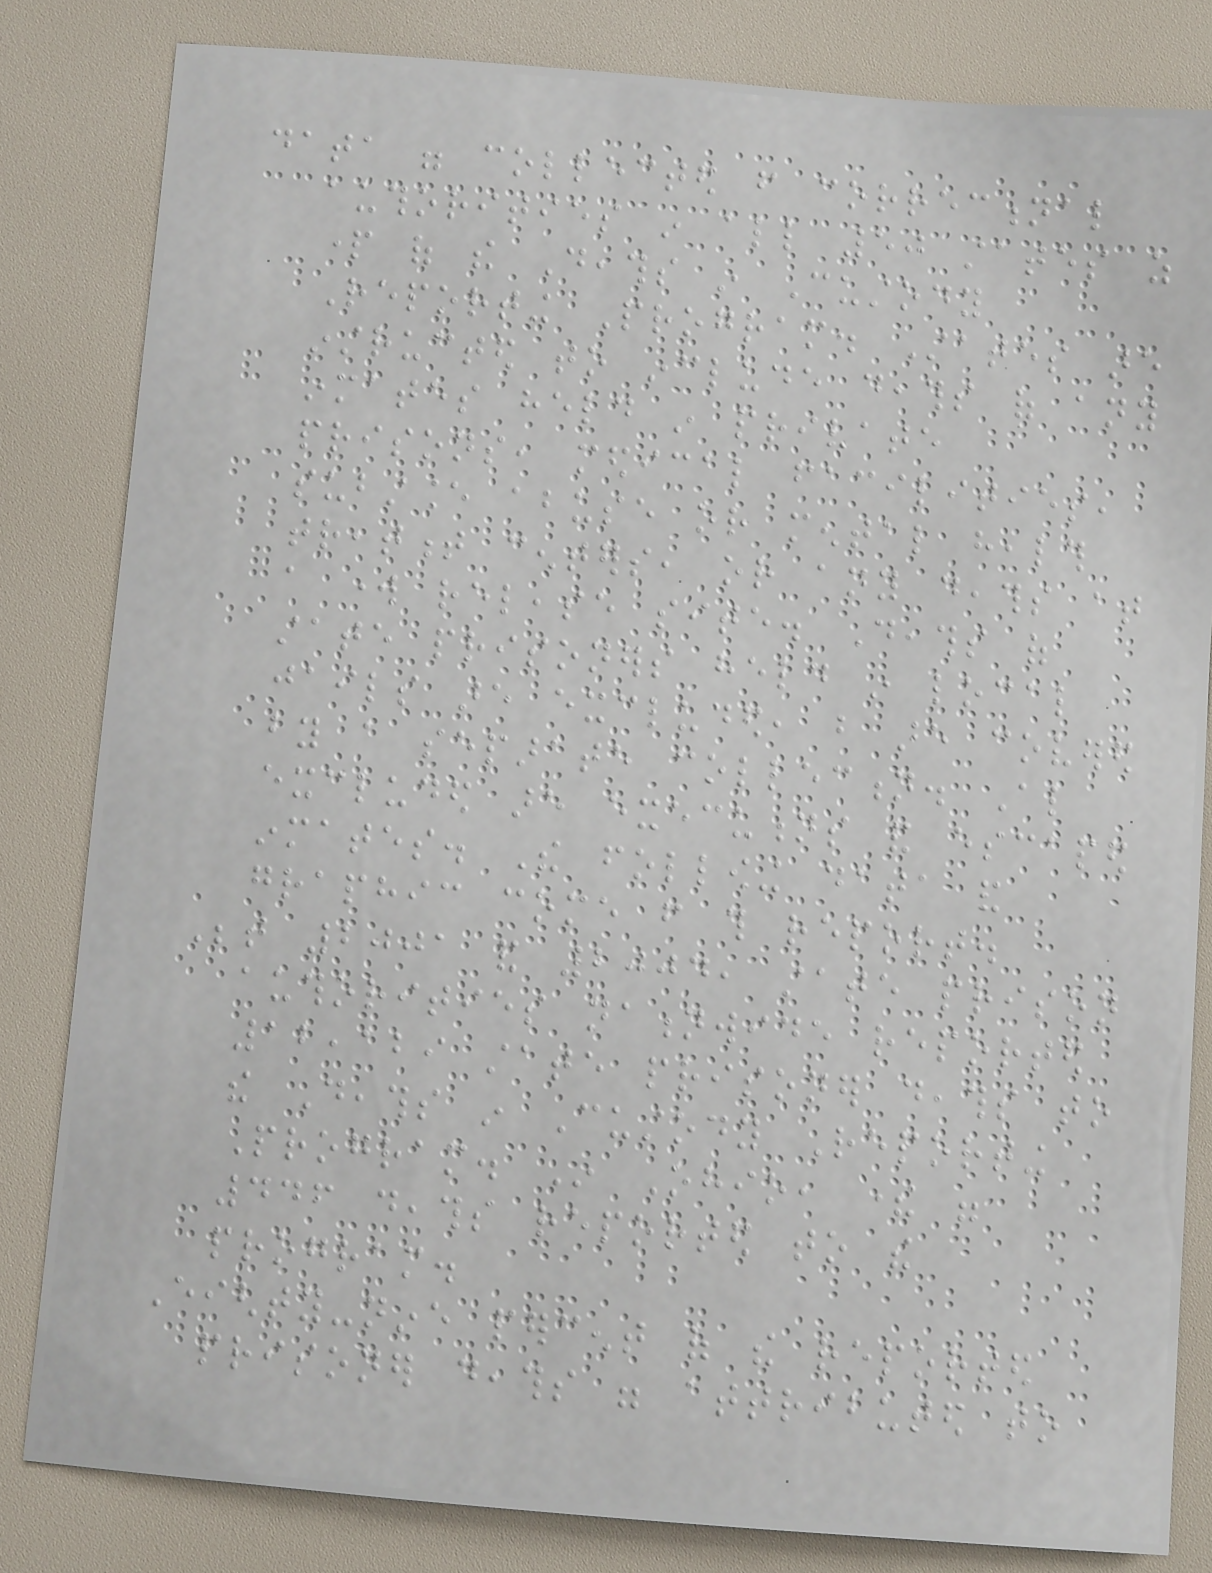data were collected from correctional
authorities in all 50 states as
part of the Deaths in Custody
Reporting Program. States are
instructed to include deaths of any
inmates held in private
prisons, medical facilities,
substance abuse or mental health
treatment centers, or any deaths at
a work release site. Deaths of
state prisoners held in local
jails are excluded, but are covered
by a separate collection. Also
excluded are executions and escaped
inmates. The following data and
graphic come from this report.
Between 2001 and 2004, state prison
authorities nationwide reported
12,129 state prisoner deaths to
the Deaths in Custody Reporting
Program. In Ohio, there were
446 deaths reported to the
program.
Eighty-nine percent of the reported
prisoner deaths were attributed to
